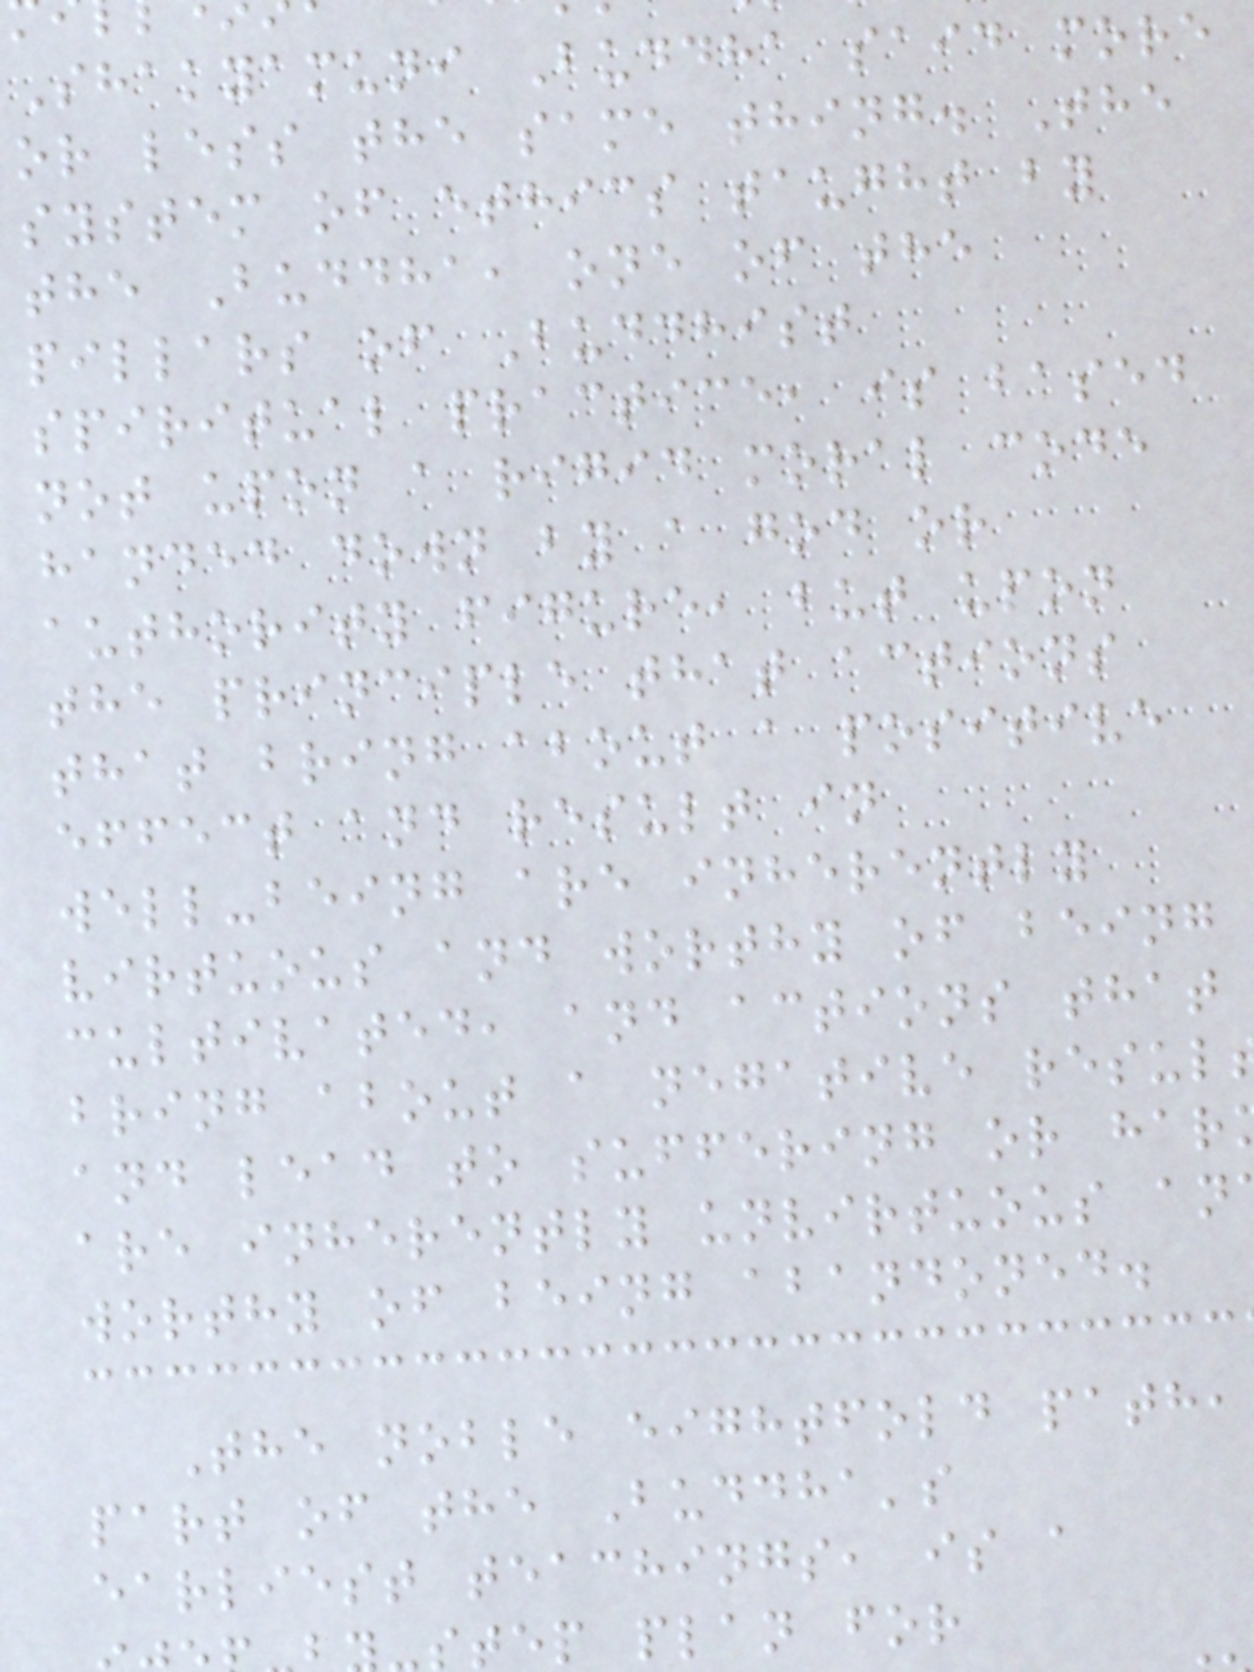Shakyamuni Buddha said more
or less the same thing. The
system of ethics taught by
the Buddha, one of the
pillars of Buddhist
spiritual practice, is based
not upon a rigid moral code
handed down by a god or
authority figure, but upon
the principle that actions
that bring about a positive
effect and result in
well-being are inherently
virtuous and worthy of being
cultivated, and actions that
bring about a negative resul
and lead to suffering or har
are inherently unvirtuous an
worthy of being abandoned.
The noble eightfold path,
part of the Buddha's
earliest teachings, is a
step plan for
